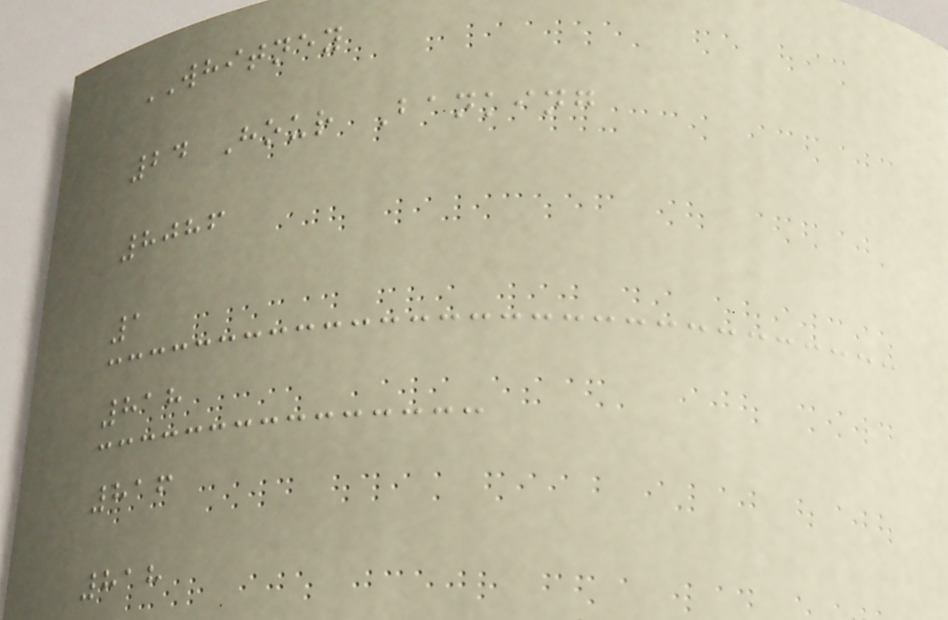WHITNEY
24 Hour Banking
8086
1
818
816
818
